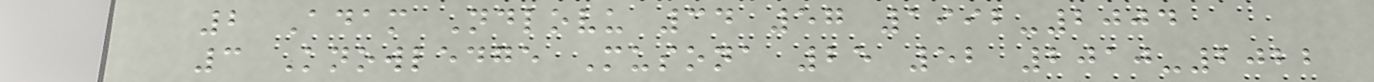2 Adam Ndlovu 34 57 1992-2004
3 Knowledge Musona 25 52 2010-2022
